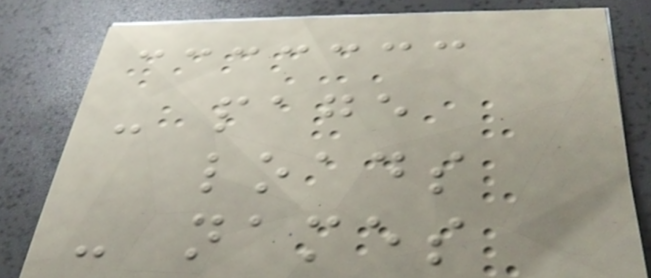- page
loads
- names
